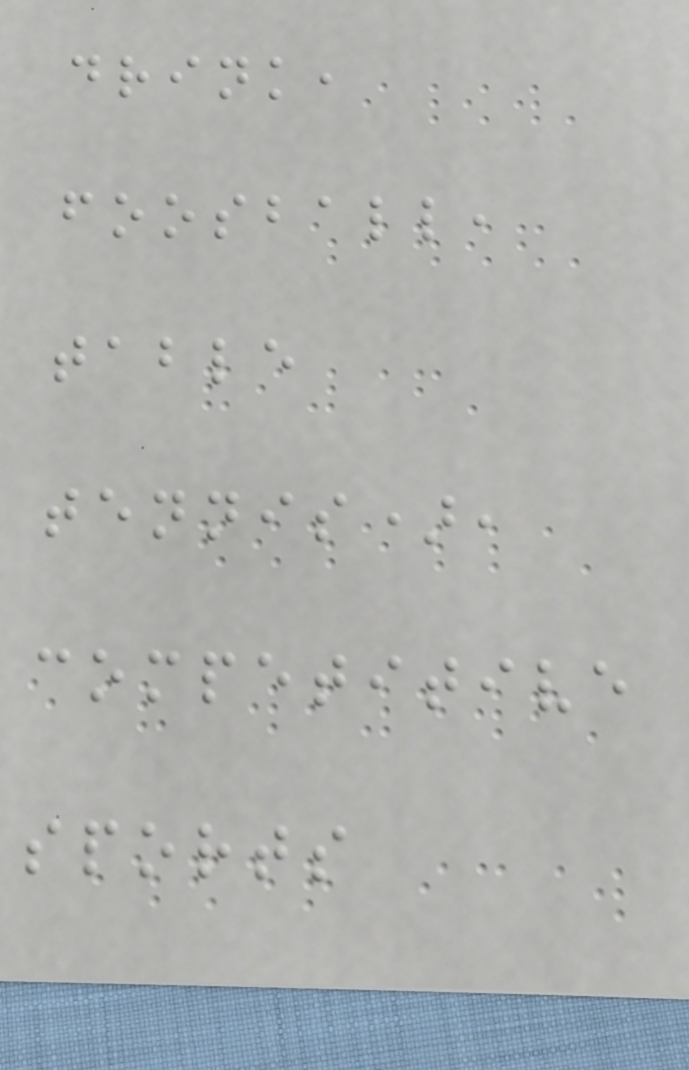drink,
foosball,
table
tennis),
competitive
sports
